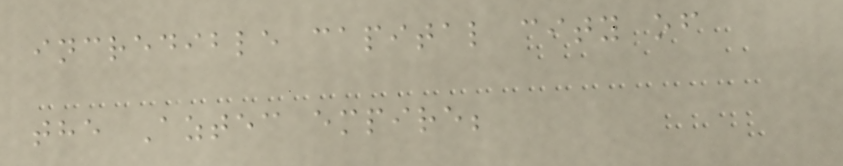incredible capital city of
the Aztec empire;
